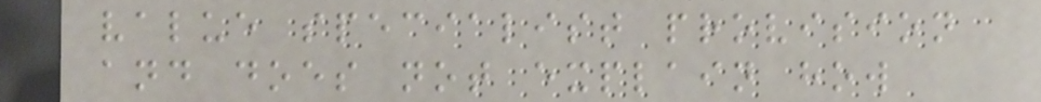value specialist provision
and does not explain how
